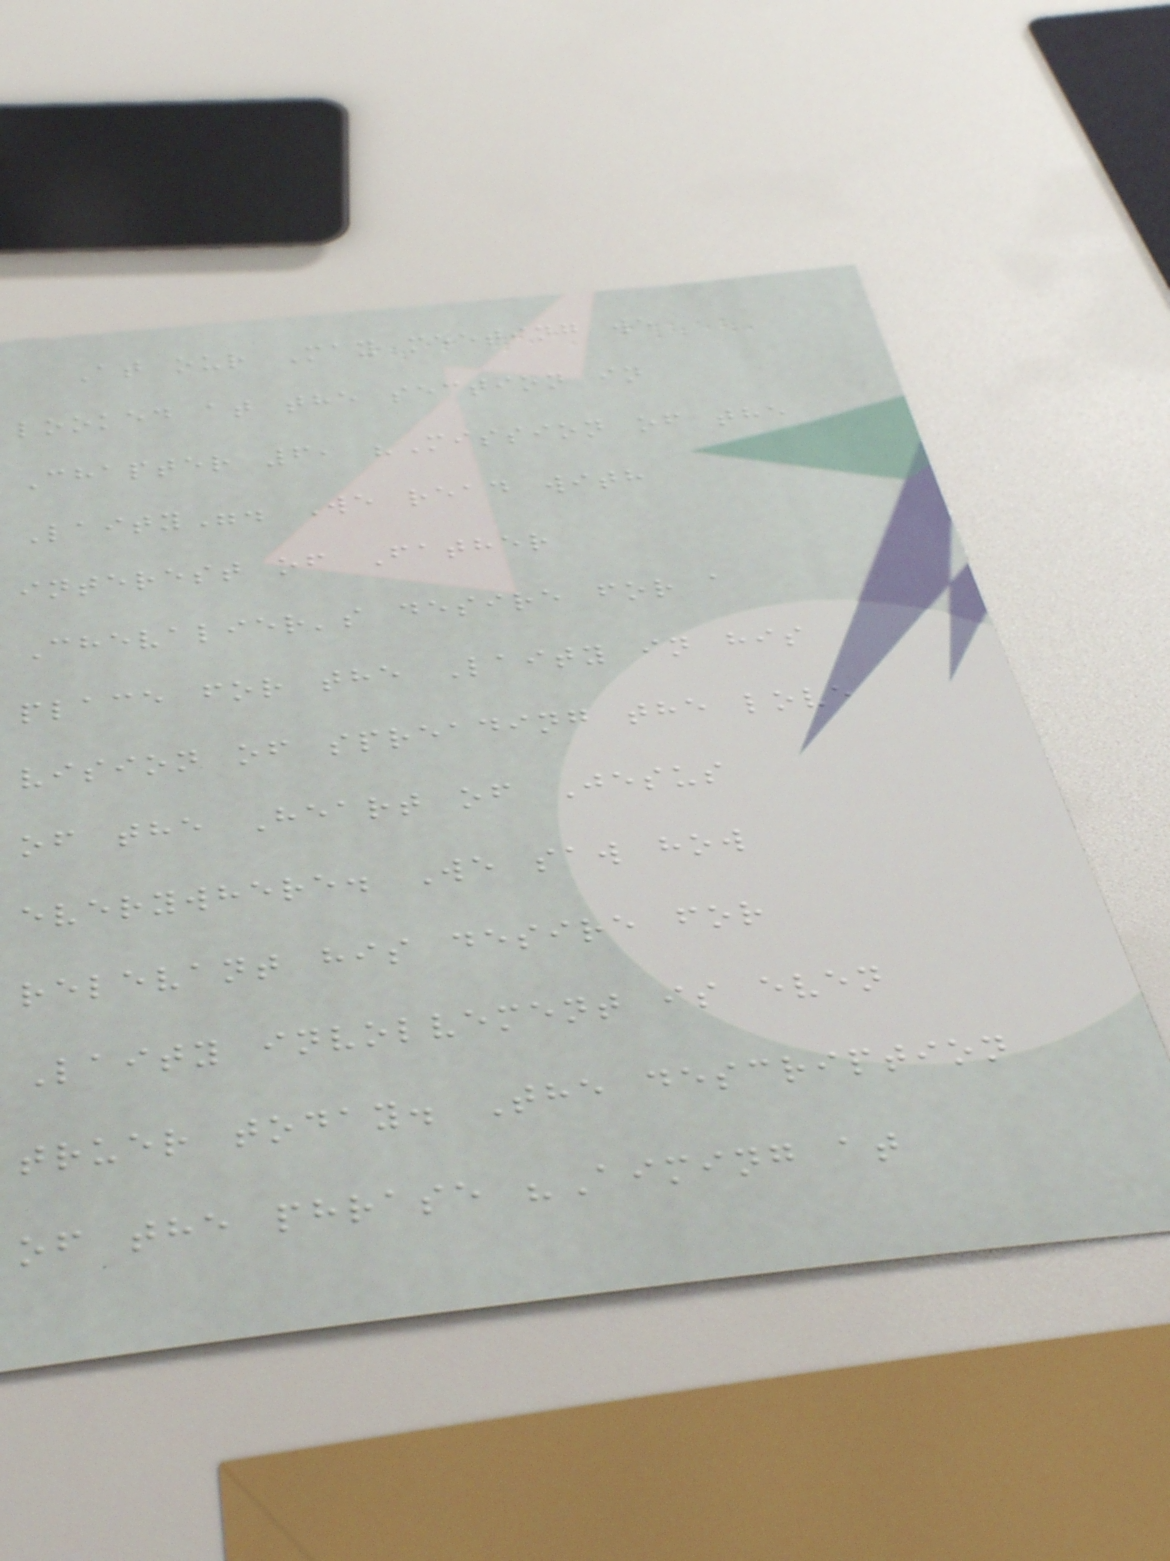At our May meeting we
looked at the section in
Chapter 6, "Mission of the
Laity". We read with
interest of Father
Chevalier's desire for a
place for the Laity in his
vision of spreading the love
of the Heart of Jesus
everywhere. We saw how
relevant his desire for
Laity involvement is even
truer today. The description
of the phrase "Aiming at
